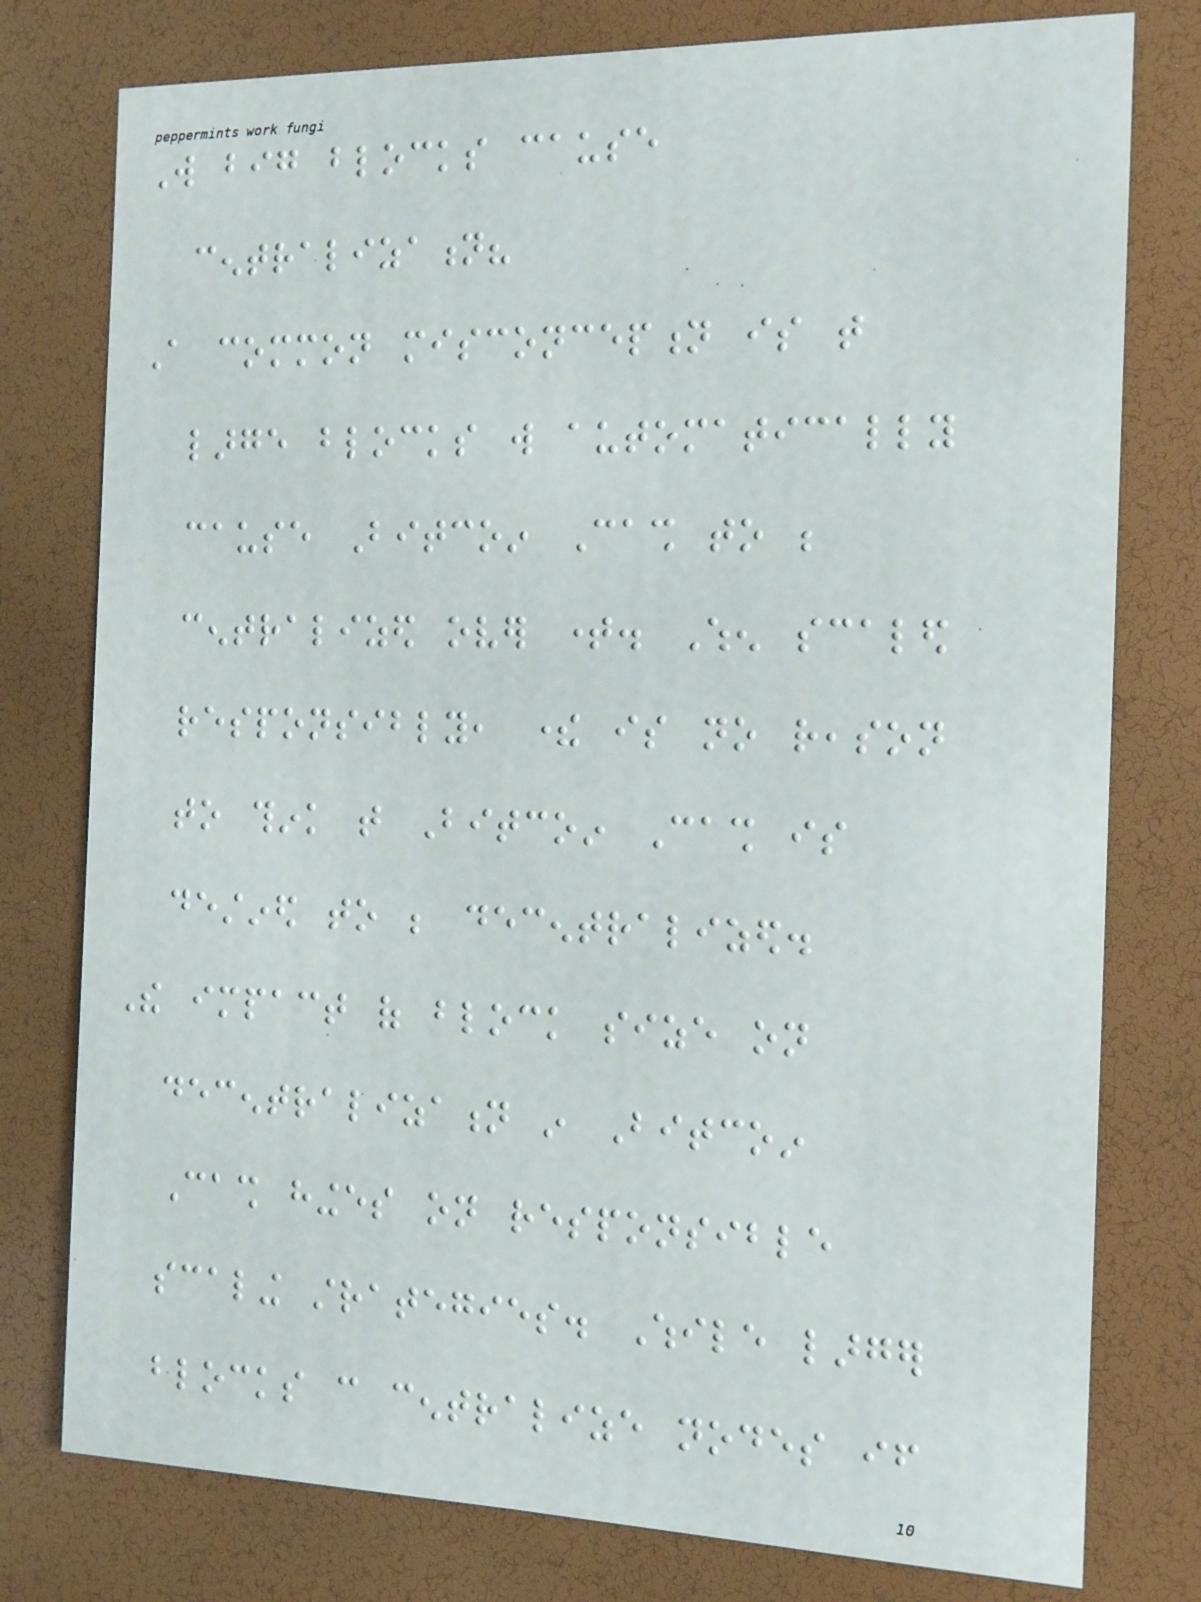Will big blocks cause
centralization?
A common misconception is that
large blocks will automatically
cause Bitcoin Cash to be
centralized over time. When scaled
responsibly, there is no reason
to think that Bitcoin Cash is
destined to be decentralized.
The impact of block size on
decentralization in Bitcoin
Cash hinges on responsible
scaling strategies. While larger
blocks can centralize nodes if
